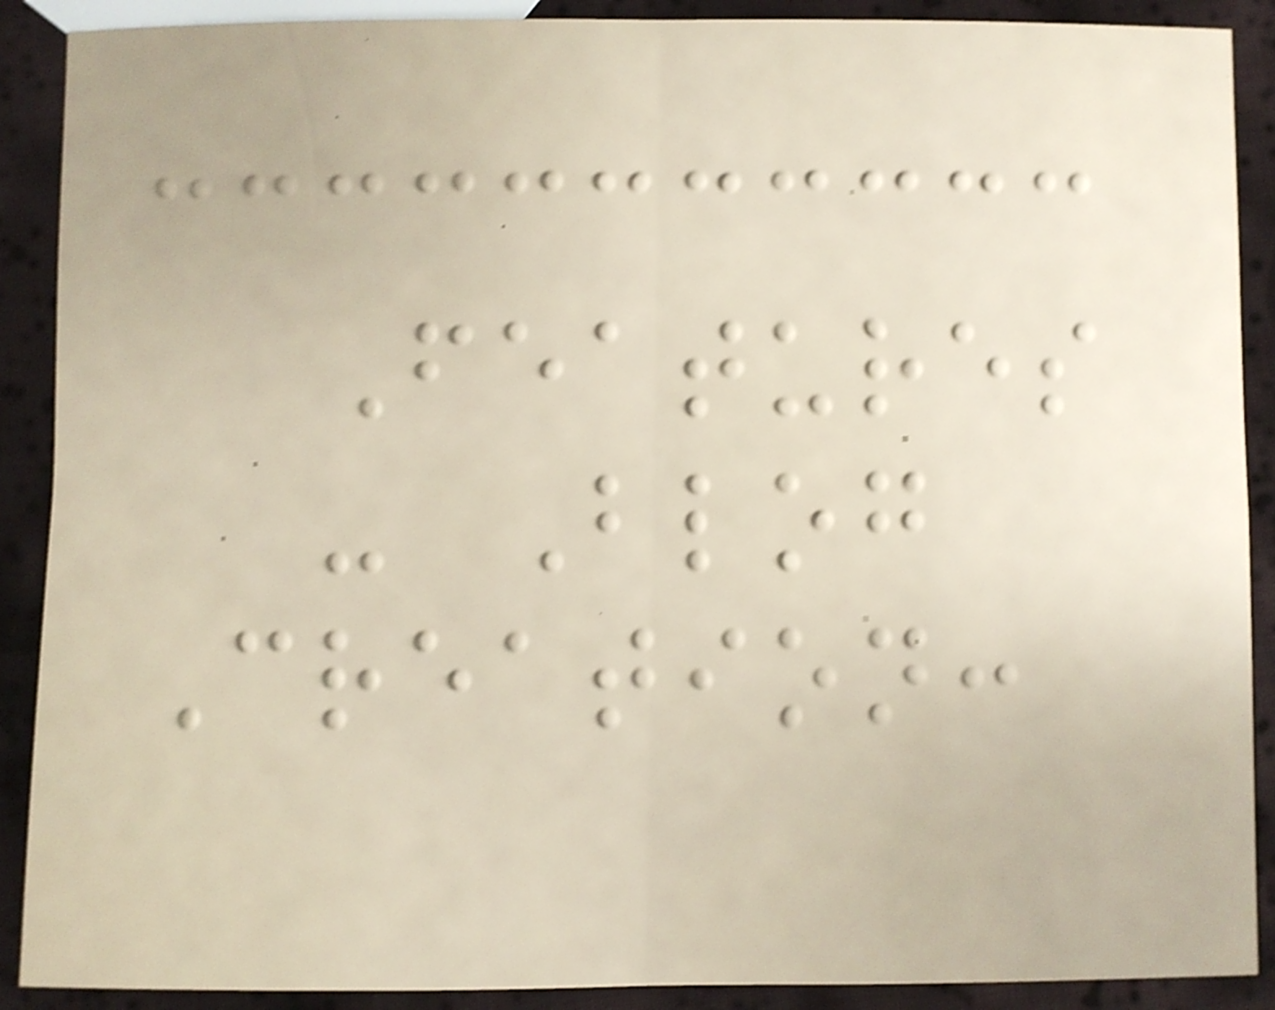Features
- Blog
Creation:
